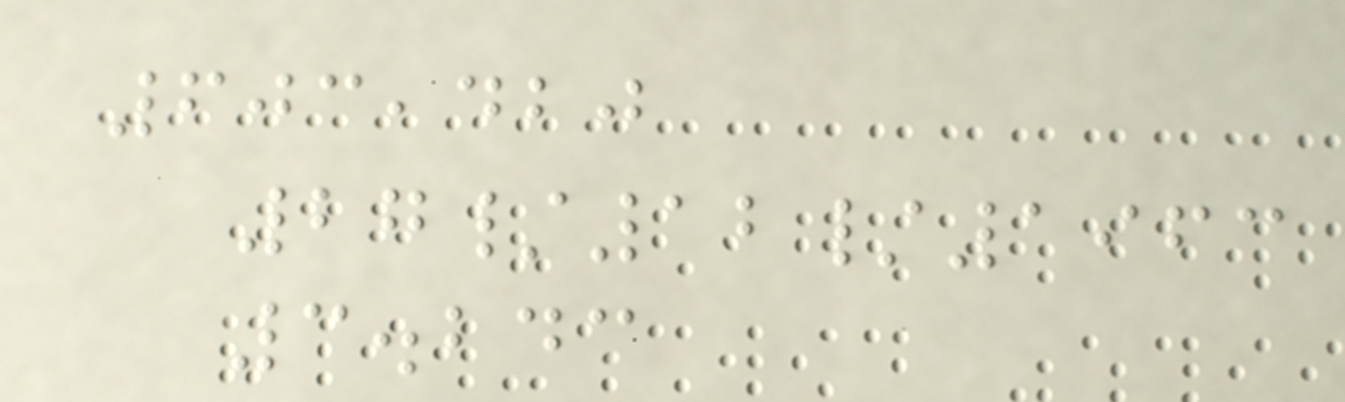603,420
27/12/1963
3.243
